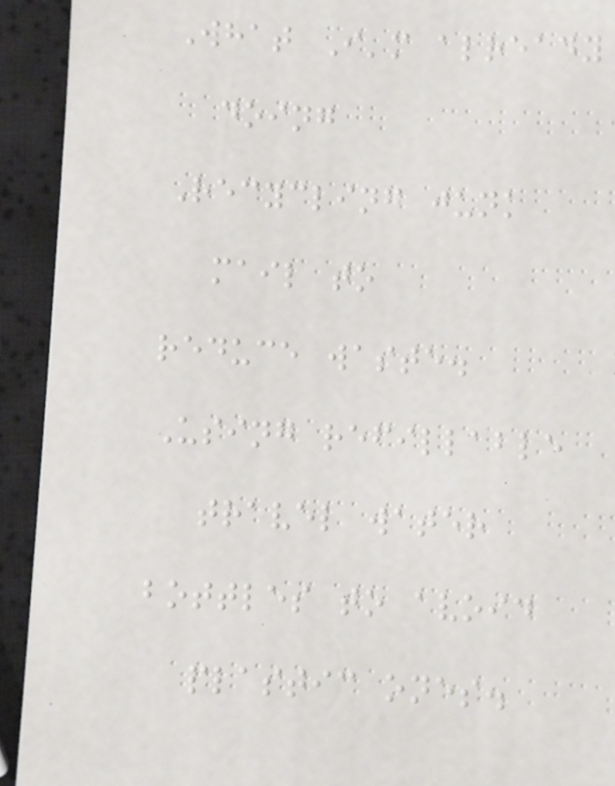What I'm already
doing
Recycling junk
mail to
reduce waste.
Using refillable
travel water
bottles to avoid
plastic ones.
